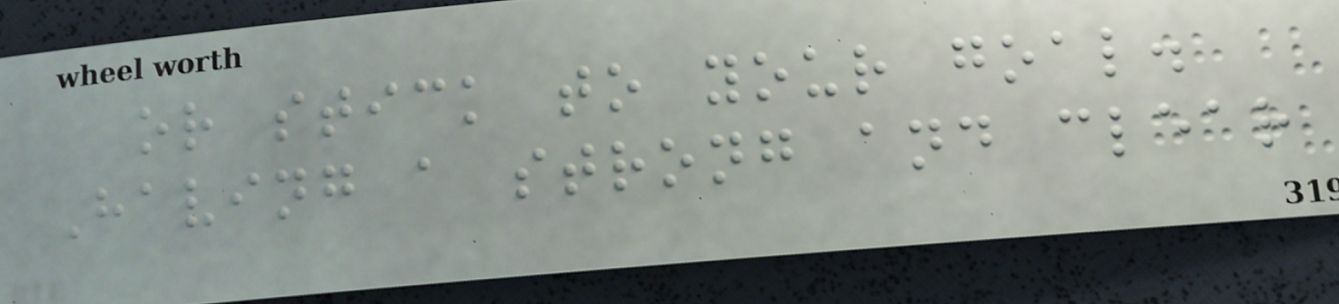or stick to your goal.
Having a strong and clear
